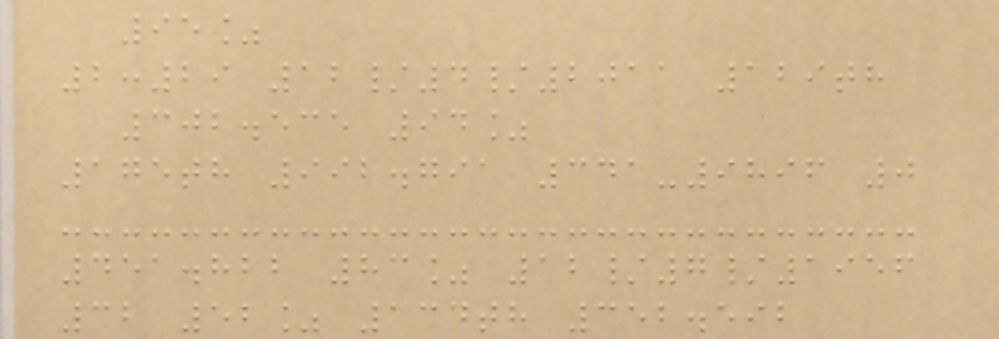95%
2:29 12/4/2011 129th
302.535 94%
175th 992.791 341-9896 0
451.822 83% 12/7/1956
32 52% 134th 352.592
